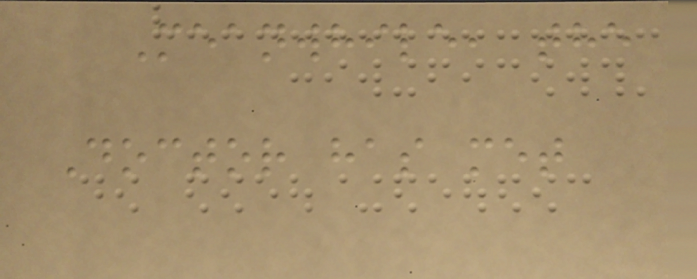Meanwhile, the
Doctor has met
